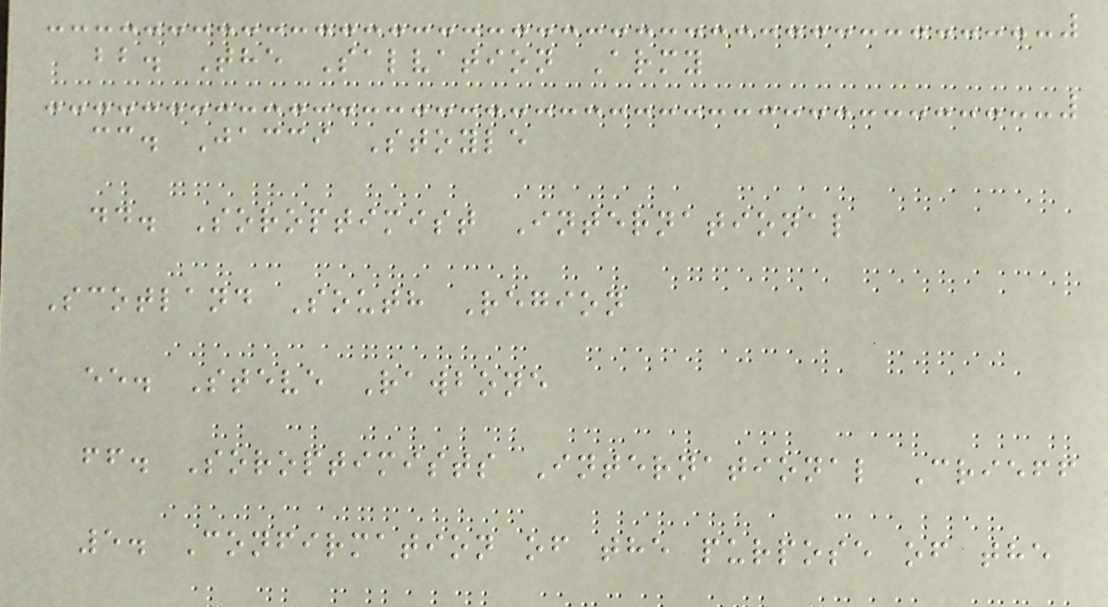bb. The Salvation Army
cc. Jacci Stoyle
dd. Soroptimist International
Scotland South Region
ee. Steve Rawbone
ff. Soroptimists International Crieff
5. Confirmation of the purpose of the
